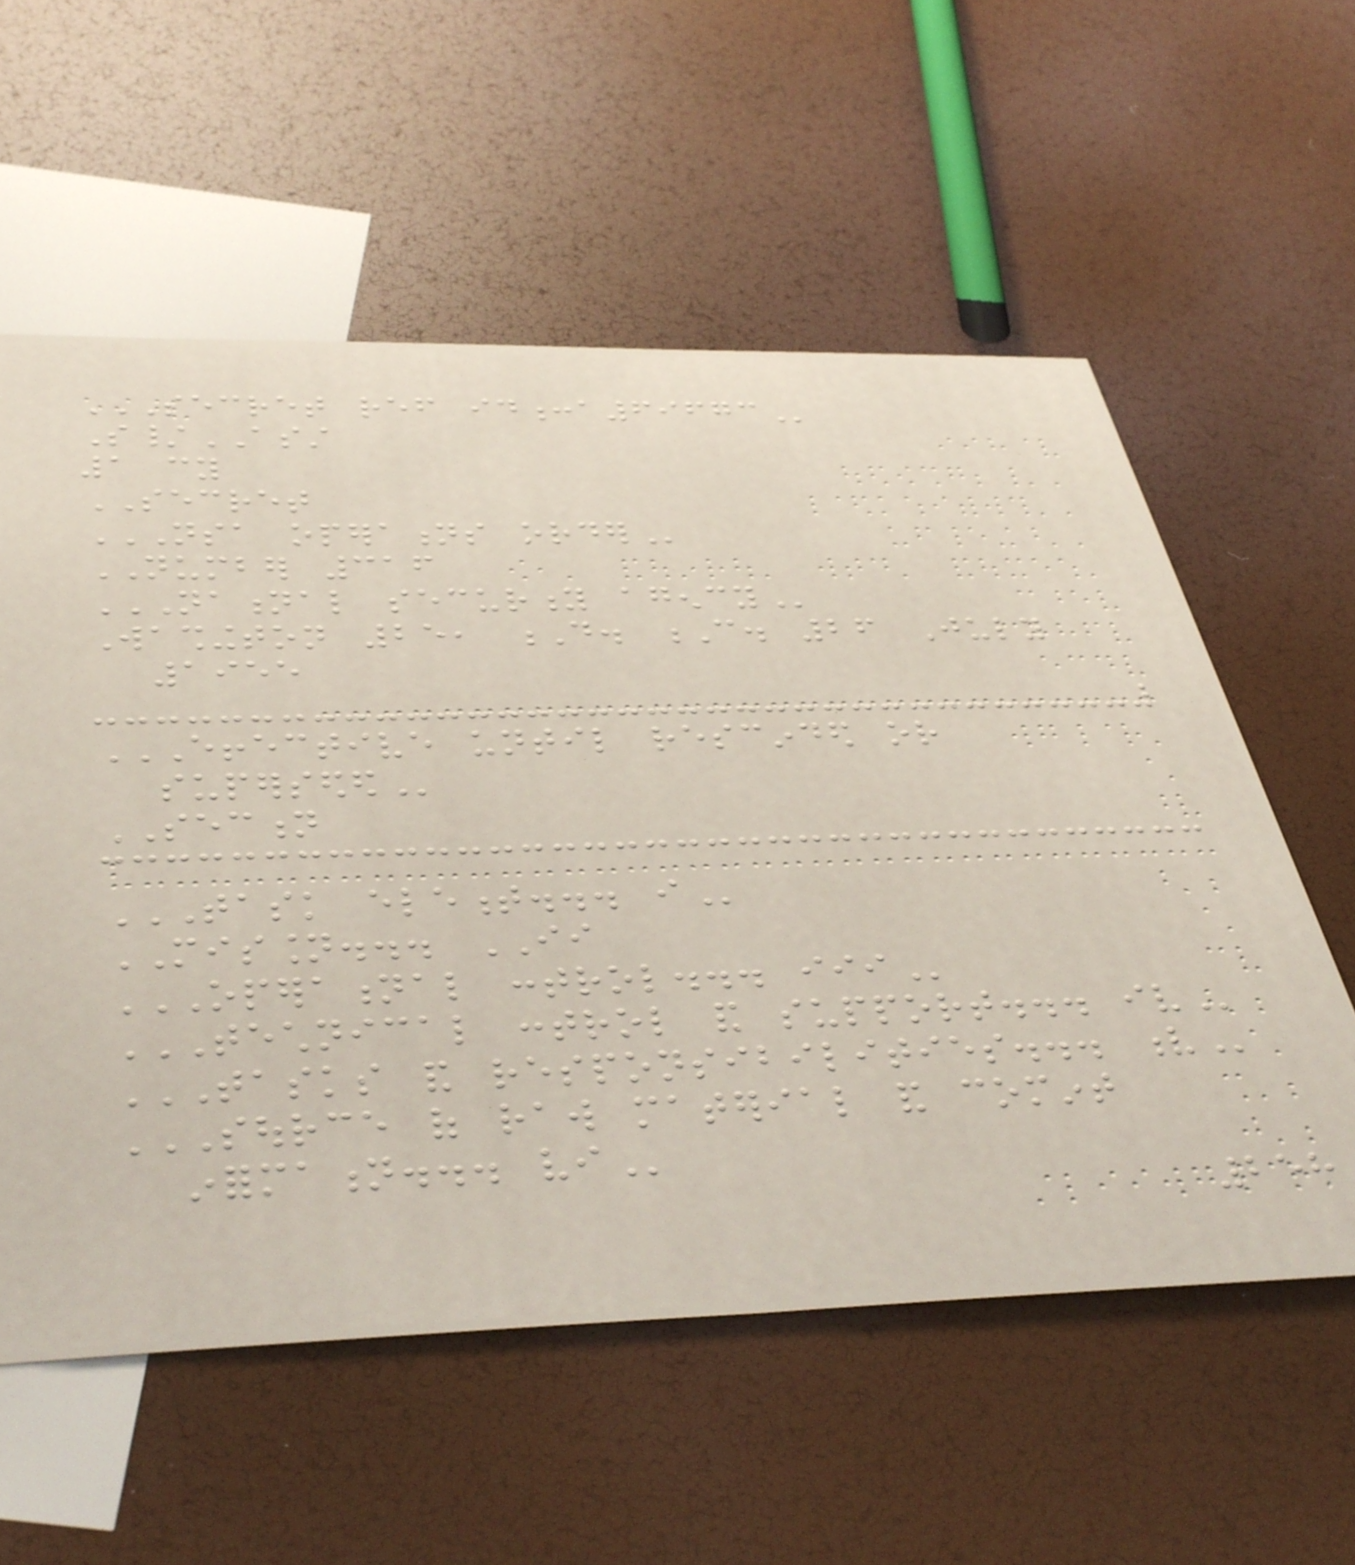SECRET REF ID:A69673
S/ASST
1 cy
SECRET
NSA OPERATIONS ORDER
NUMBER 316
NATIONAL SECURITY AGENCY
Washington 25, D. C. 26 July
1955
EFFECTIVE UNTIL RESCINDED OR
SUPERSEDED
SECTION
TASK ELEMENT... I
MISSION... II
OPERATIONAL CONTROL... III
TECHNICAL CONTROL AND SUPPORT... IV
TASKS AND RESPONSIBILITIES... V
SOURCE OF RAW MATERIAL AND COMINT
INFORMATION... VI
258
